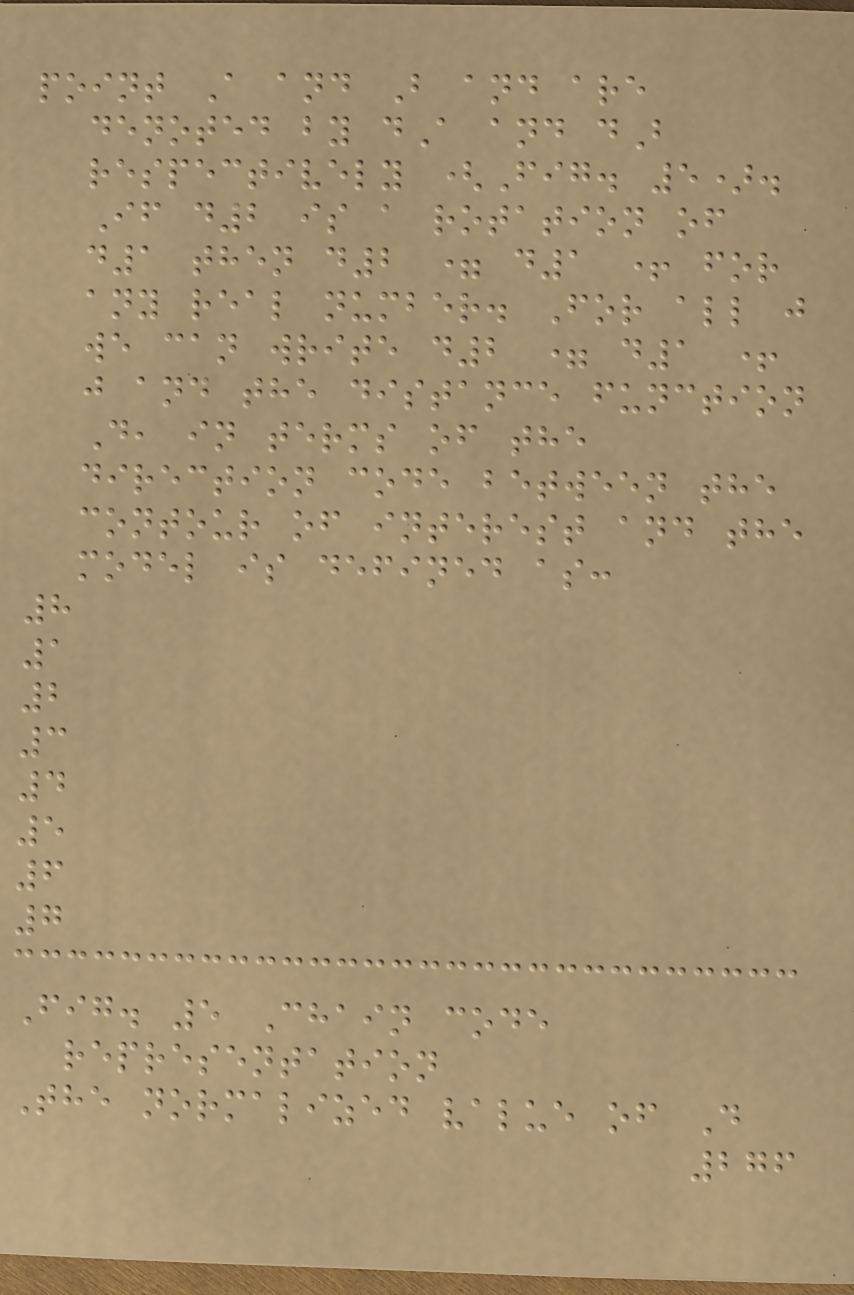point A and B and are
denoted by dA and dB
respectively (Fig. 5).
If d2 is a rotation of
d1 then d2 = d1 + for
any real number. For all j
we can write d2 = d1 +
j and the distance function
D, in terms of the
direction code between the
contour of interest and the
model is defined as:
8
1
2
3
4
5
6
7
Fig. 5 Chain code
representation
The normalized value of D
276
